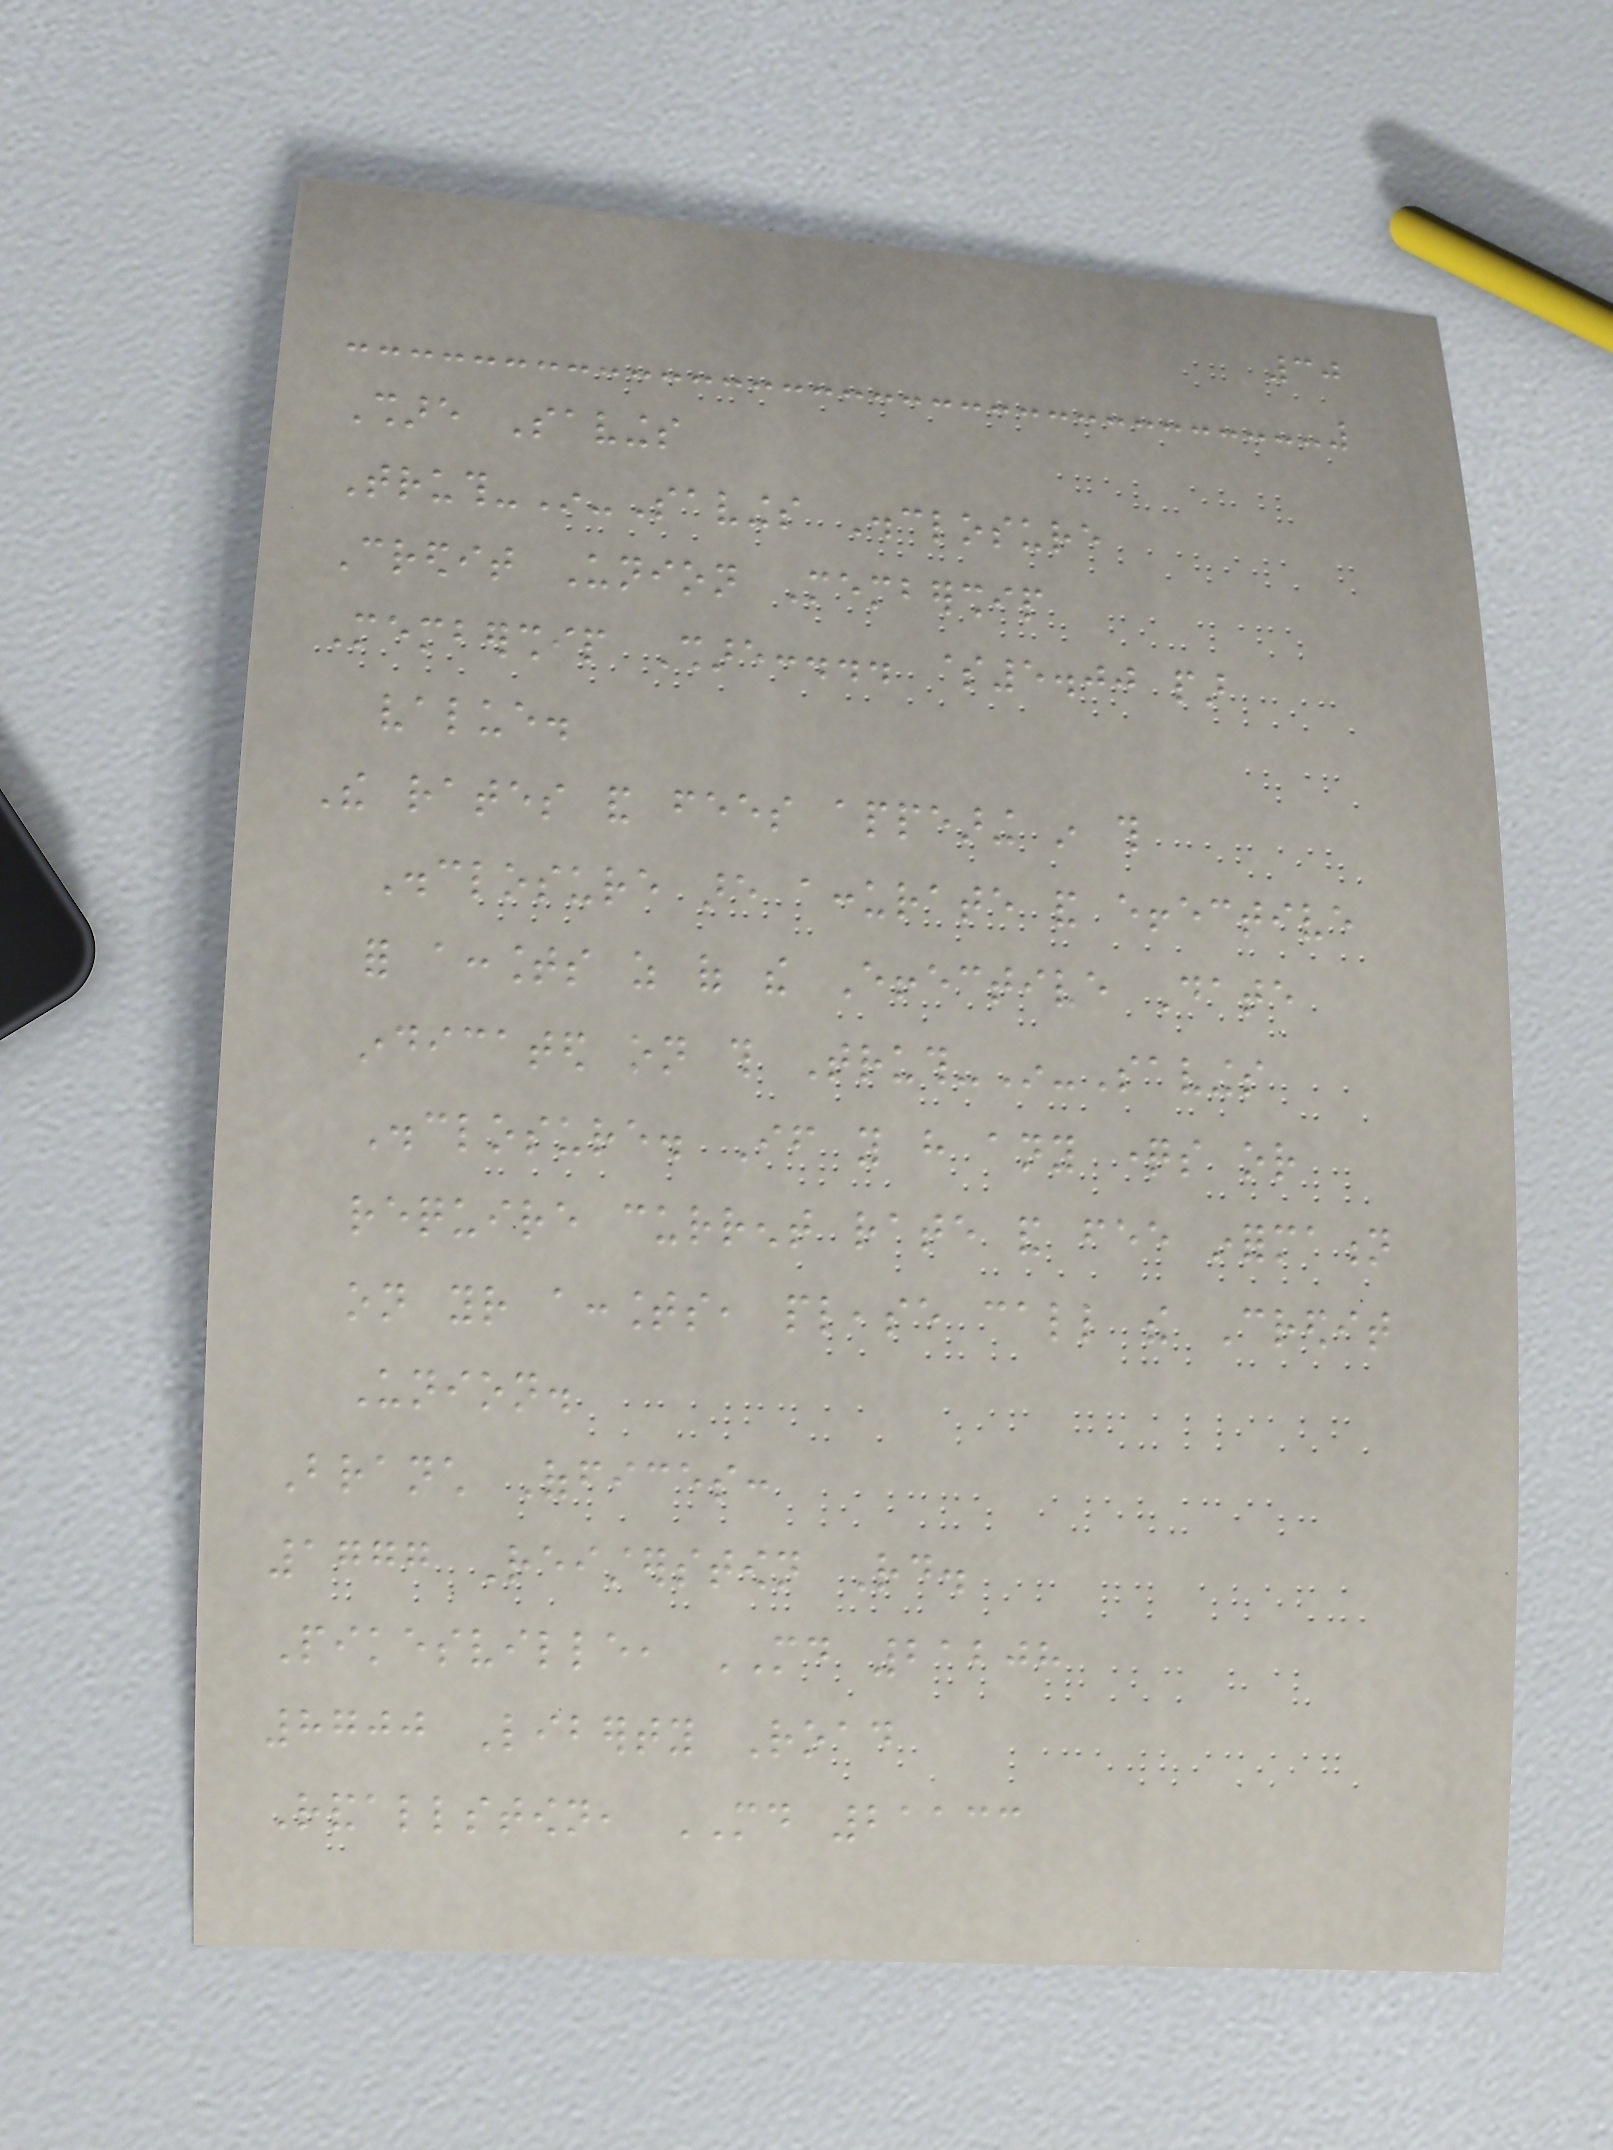30
Share Savings
Truth-In-Savings Disclosure
Credit Union Membership
Membership Share:... $5.00 par
value.
The rates and fees appearing in this
Disclosure are accurate and effective
for accounts as of the Effective Date
indicated on this Truth-In-Savings
Disclosure. If you have any questions or
require current rate and fee information
on your accounts, please call the Credit
Union.
Branch Offices:
1777 Reisterstown Rd.
Pikesville, MD 21208
8700 Liberty Road
Randallstown, MD 21133
